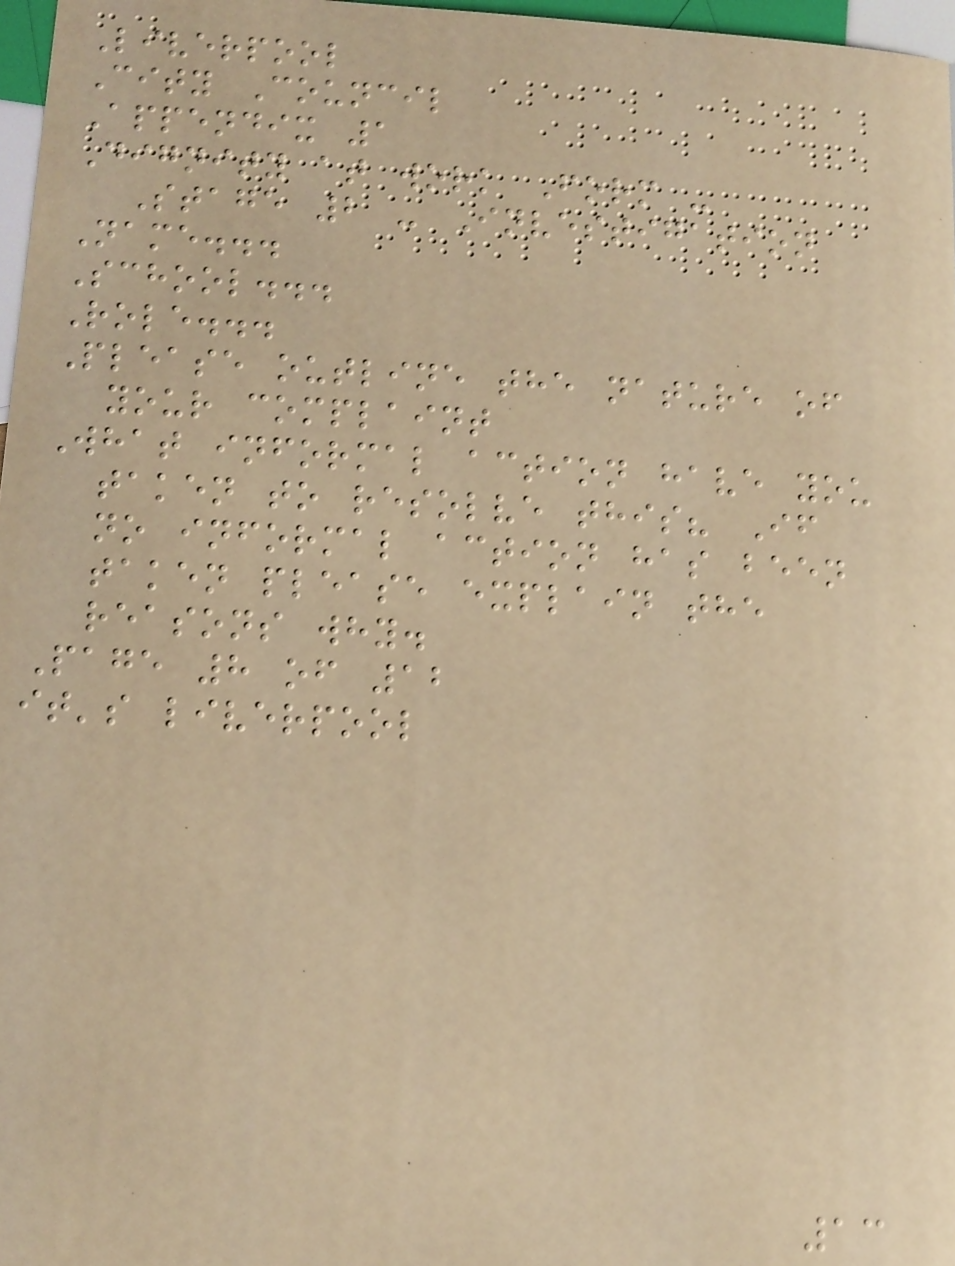Liverpool
City Council
Appendix 1
Dignity at work Form -
Stage 2 - Investigation
Name...
School...
Role...
Please outline the nature of
your complaint
What informal action have you
taken to resolve this? If
no informal action has been
taken please explain the
reasons why.
Page 8 of 12
it's liverpool
13
